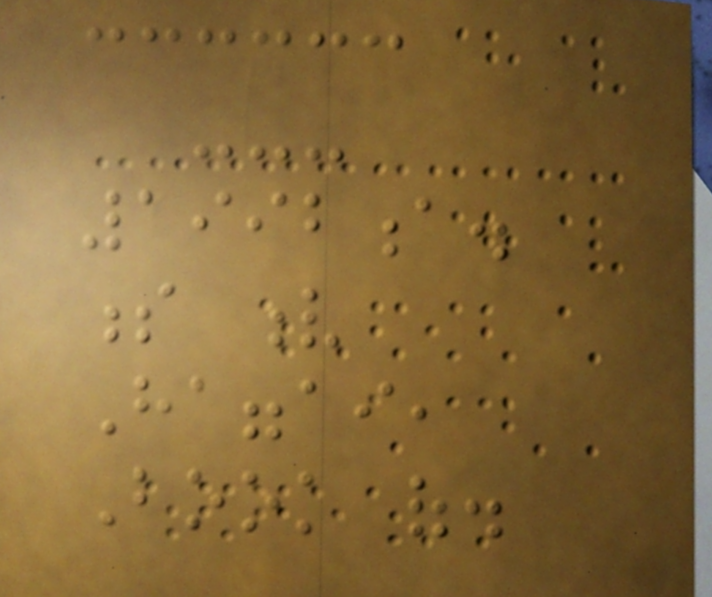---
1992a.
s v
Haggai,
Book of.
